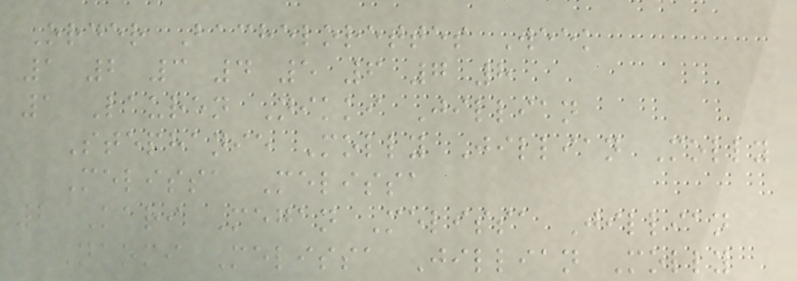Order Bachelorettes Week
1 2 3 4 5 6 7 8
1 Lauren Nikki Jillian
Stephanie Molly Jillian Molly
Melissa Melissa
2 Kari Megan Melissa Jillian
Naomi Melissa Jillian Molly
